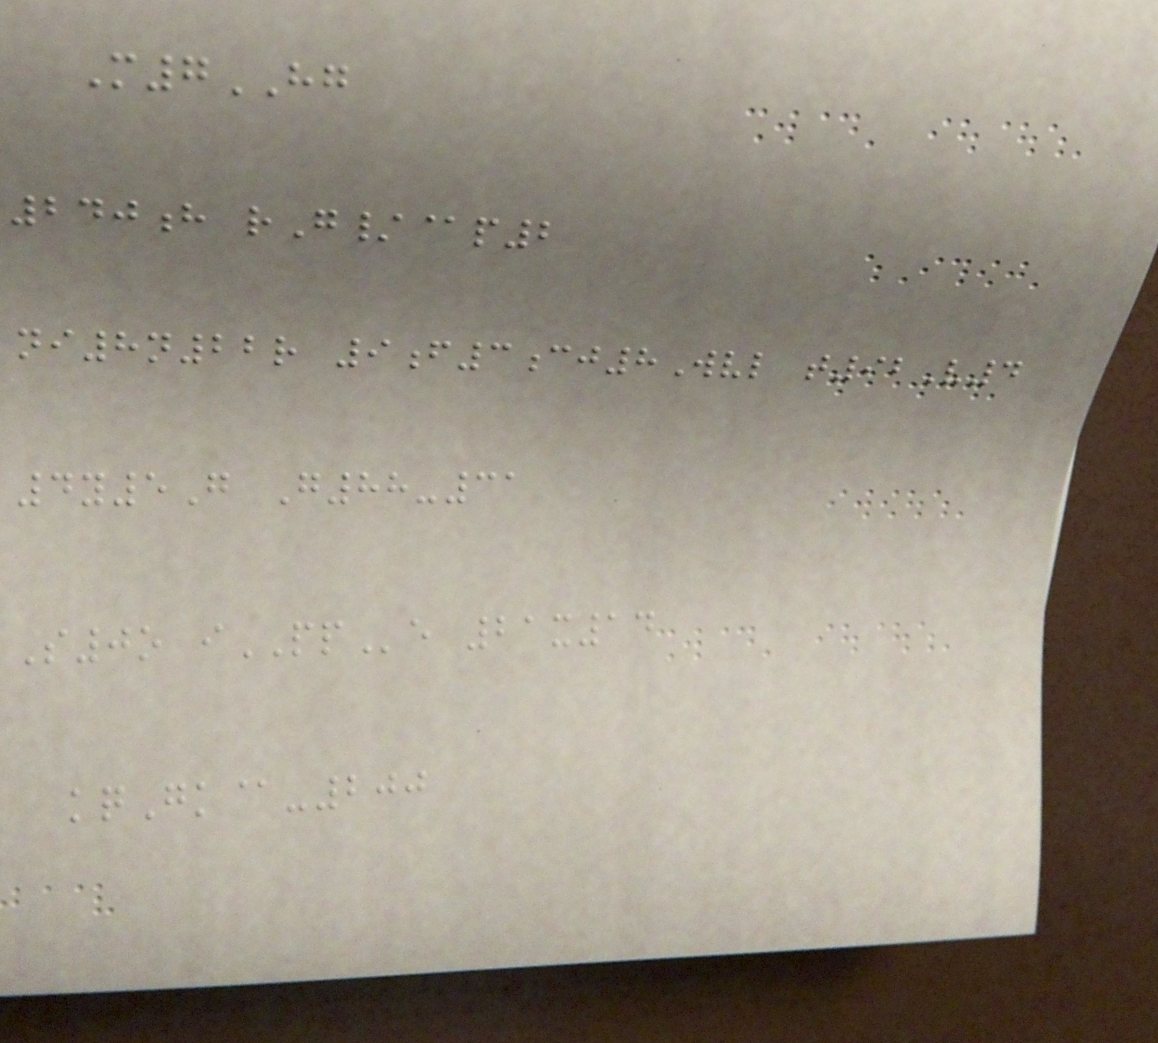M7HG
240h rG/@p2
ni8n22r 9f3cj8Wvl t92V4
4y5G G88-31
S0o iPPe 21x14
kqGk@-200
